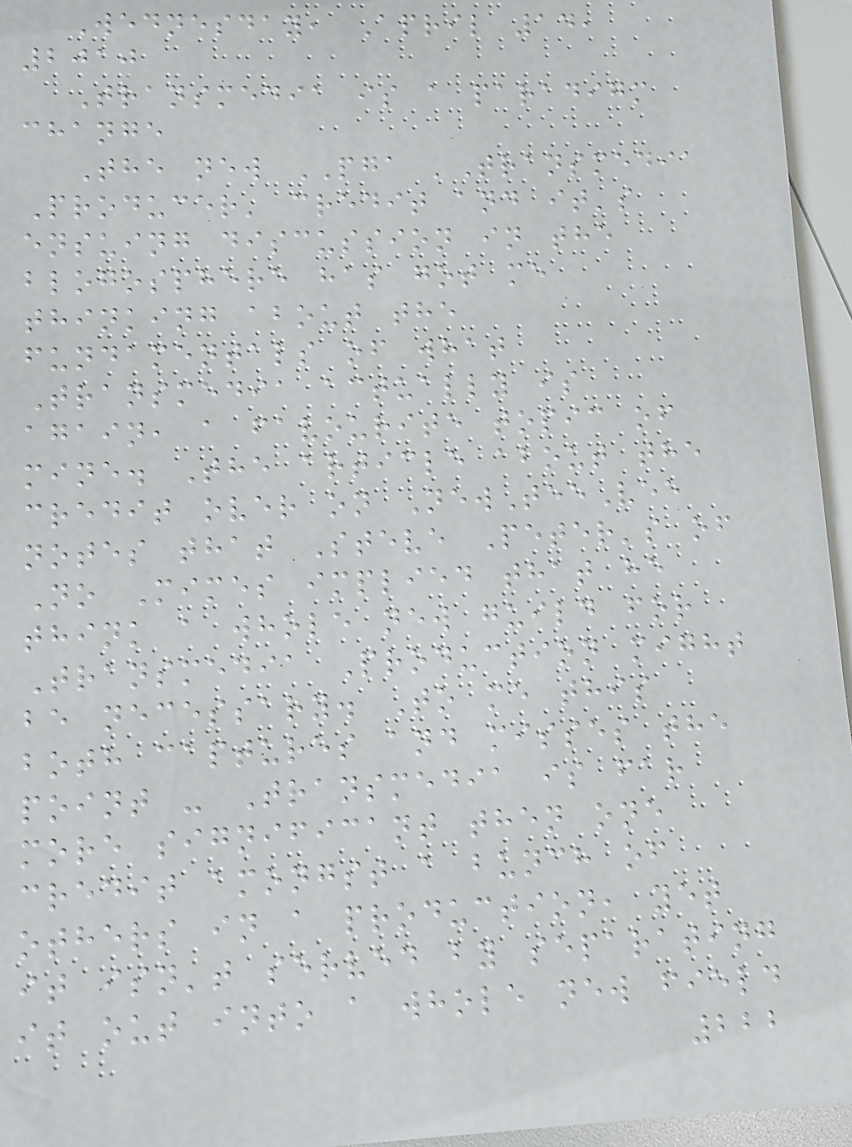Wednesday, April 14,
2010
Transmedia is a paradigm
change
The new PGA 'Transmedia
Producer' credit and it's
ensuing discussion in the
blogosphere has got me
thinking about the
fundamentals of what
Transmedia actually is
again, a favourite topic of
mine. The article about the
credit over on NewTeeVee
notes that Steve Peter's of
No Mimes implied that he
think a whole new guild for
Transmedia Production might
be necessary. To me this
both captures and misses the
point - Transmedia is far
more significant then one
credit amongst a bunch of
others in a production, yet
it isn't served by separating
it out into a whole new field
222
